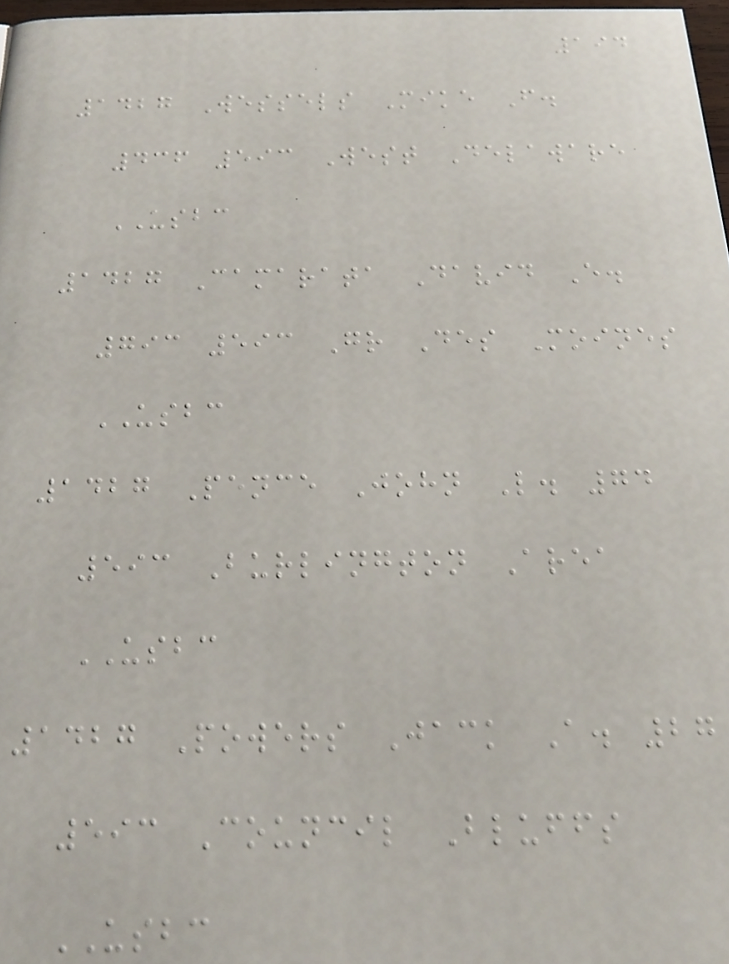194
1427 Wessels Mike F.
436 593 West Delaware
USBC
1427 Camarata David E.
793 593 Gr Des Moines
USBC
1427 Pence John L. 74
593 Burlington Area
USBC
1427 Powers Jack A. 27
593 Council Bluffs
USBC
